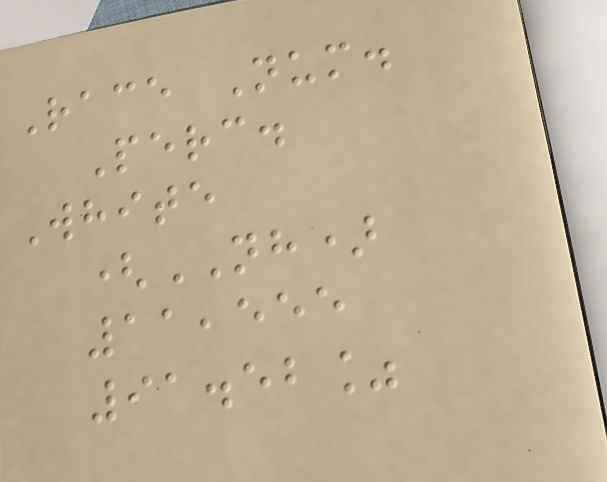Race Num.
Perc.
White
(NH)
11,555
91.52%
